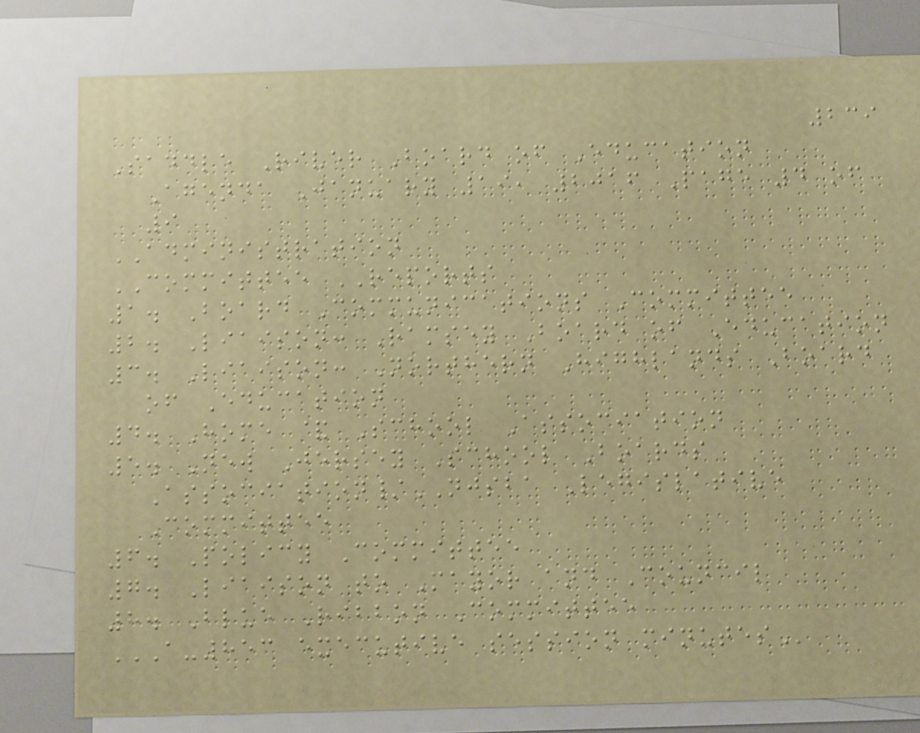239
Saddle River Board of Education
Agenda January 19, 2016 Page 4 of
9
ADMINISTRATION
COMMITTEE REPORTS
1. Board Communications Committee
2. Liaison: Ramsey Board of Education
3. Liaison: Northern Highlands Board
of Education
4. Home & School Association
5. New Jersey School Boards
Association/NJSBA Legislative
Committee
6. Policy Committee
7. Liaison to Mayor and Council
8. Blue Ribbon Committee
A-853 EXECUTIVE SESSION MINUTES
